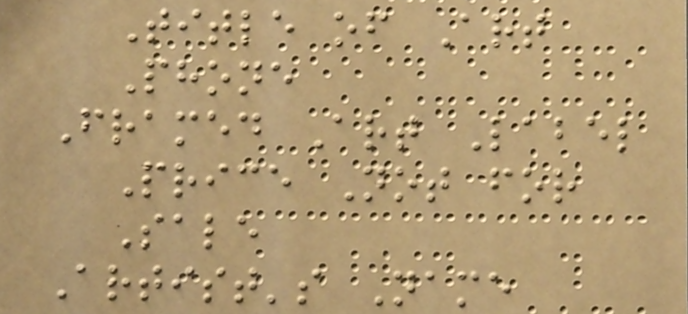Title of Art
Phone
Framed Art Label
Price Not for
Sale
Artist's Name
